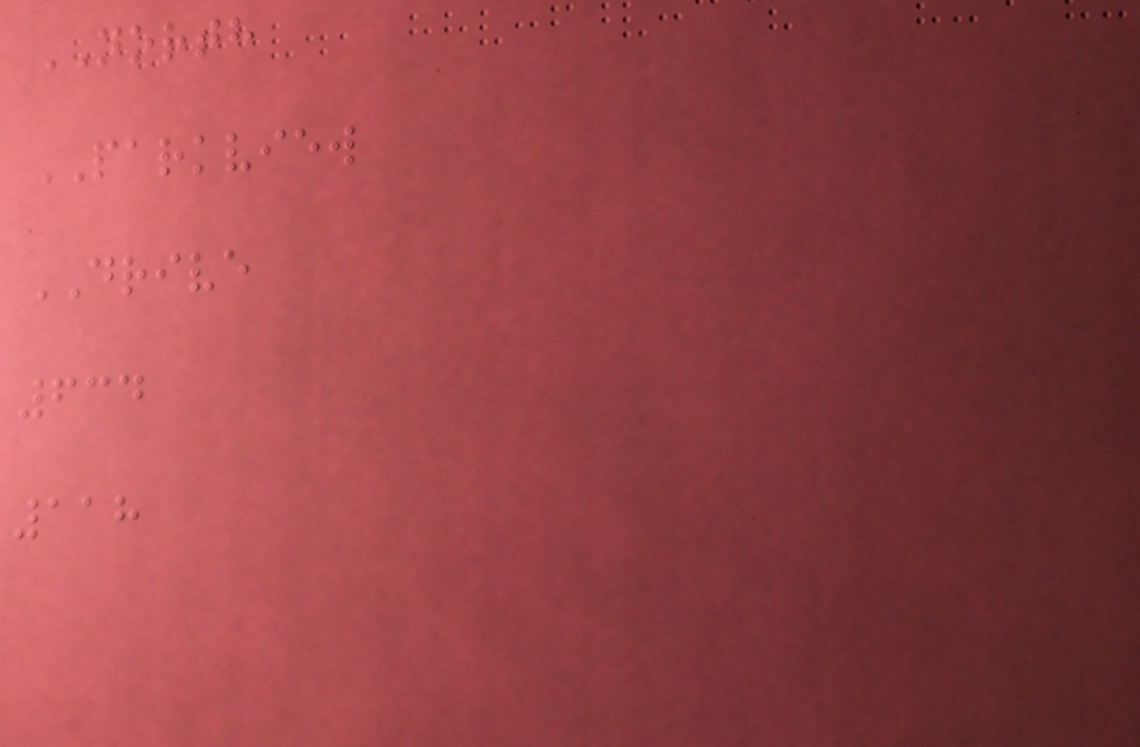NORTH
PARKVIEW
DRIVE
634
118
